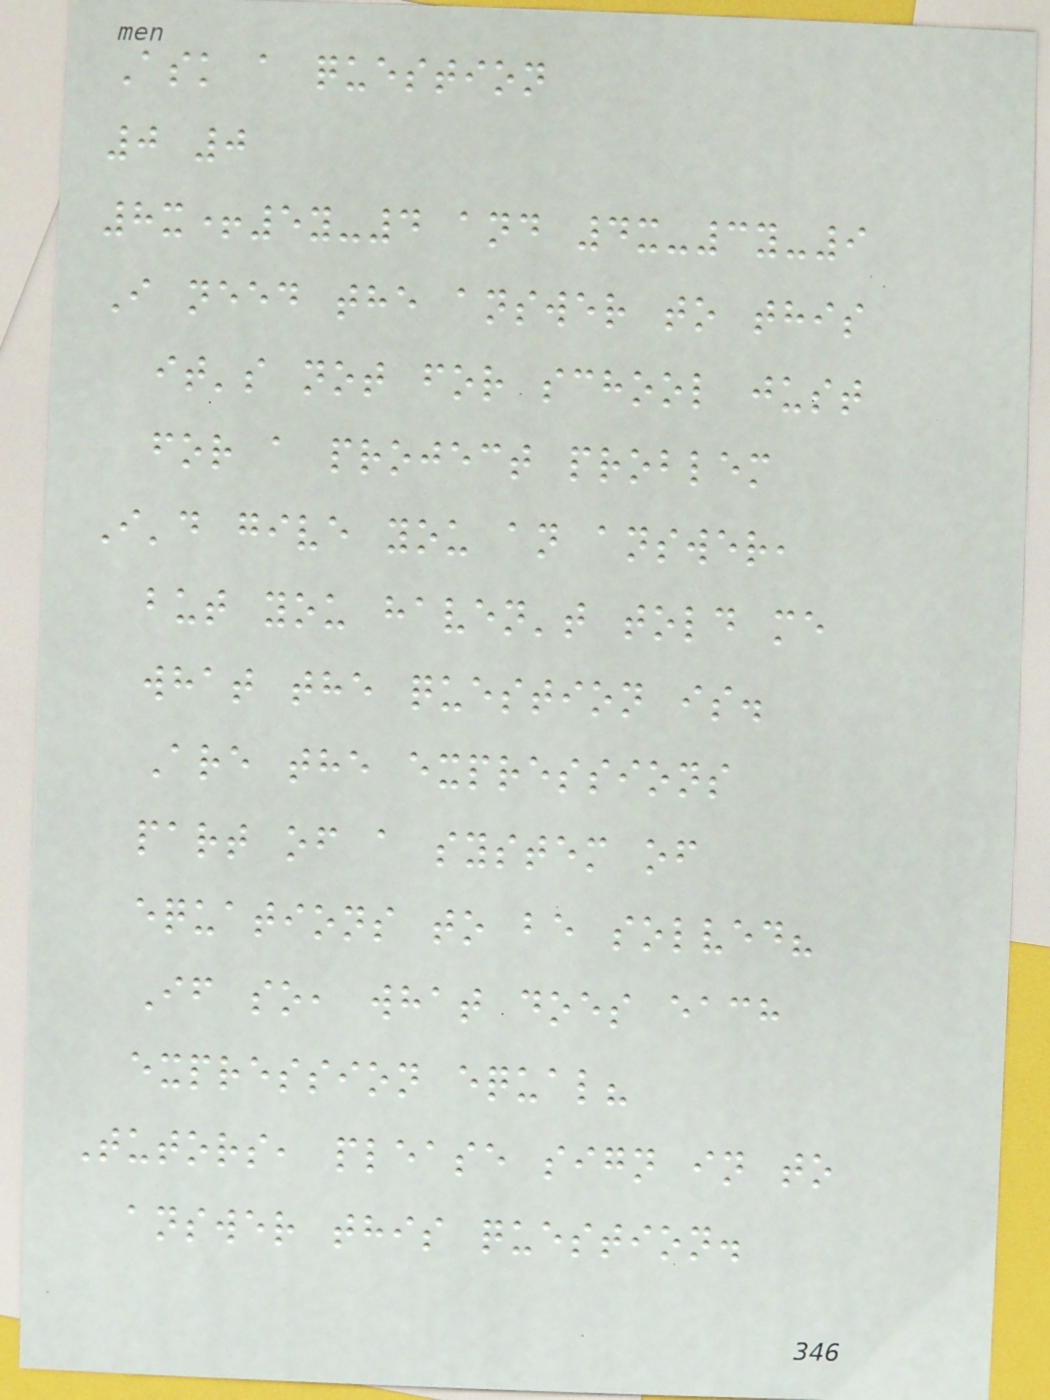Ask a question
0 0
8x+5y-4 and 4x-3y-9
I need the answer to this
it's not for school just
for a project problem
I'd give you an answer,
but you haven't told me
what the question is.
Are the expressions
part of a system of
equations to be solved?
If so, what does each
expression equal?
Tutors, please sign in to
answer this question.
